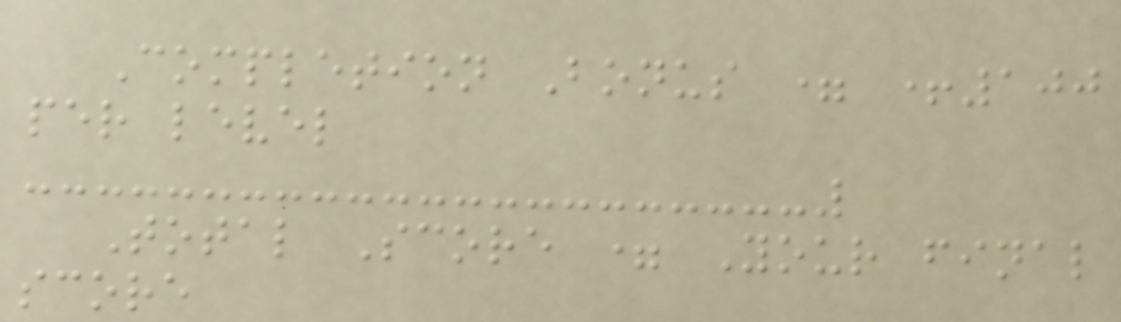Completion Bonus = +100
per level
Total Score = Your final
score
